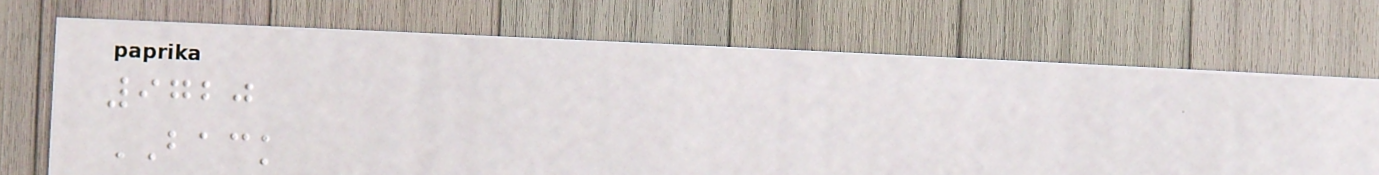9720
BACK
